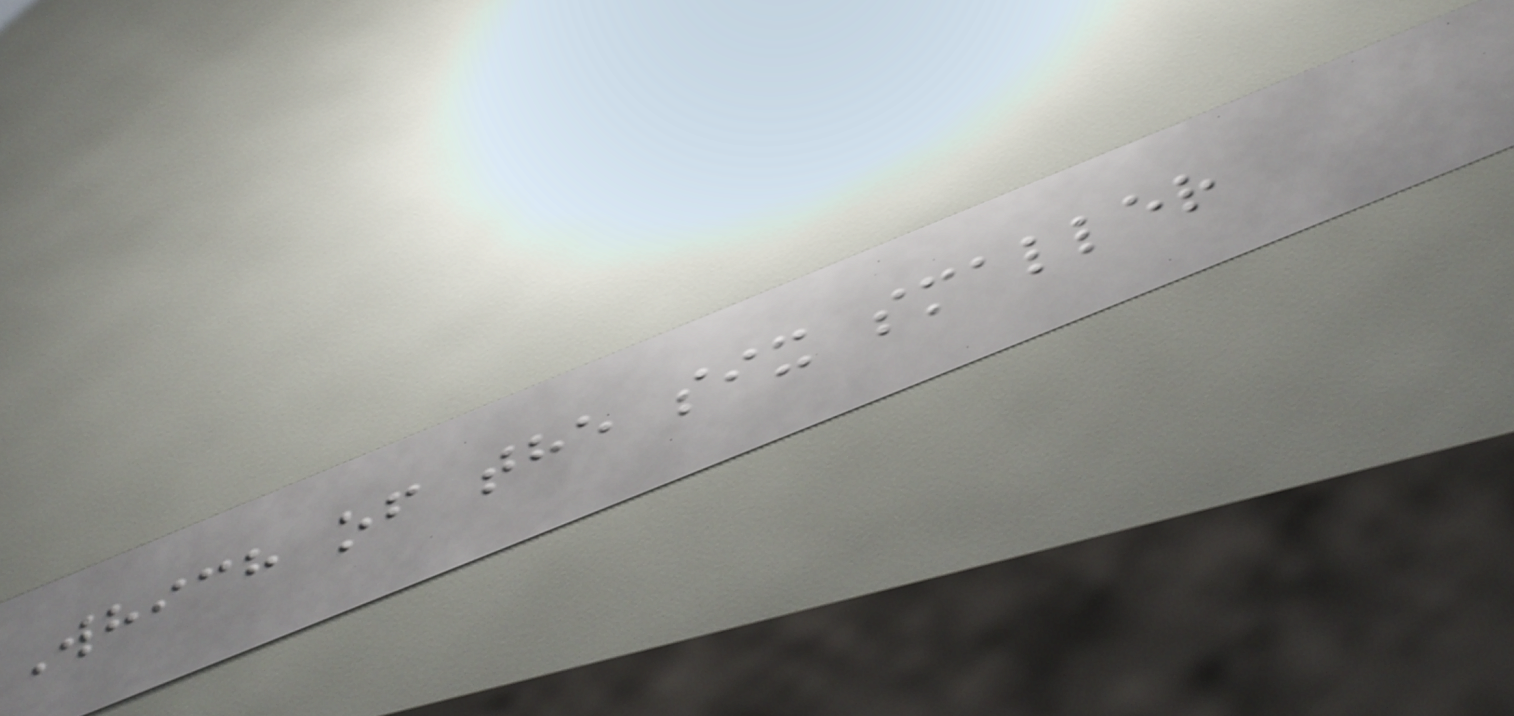Which of the six smaller
